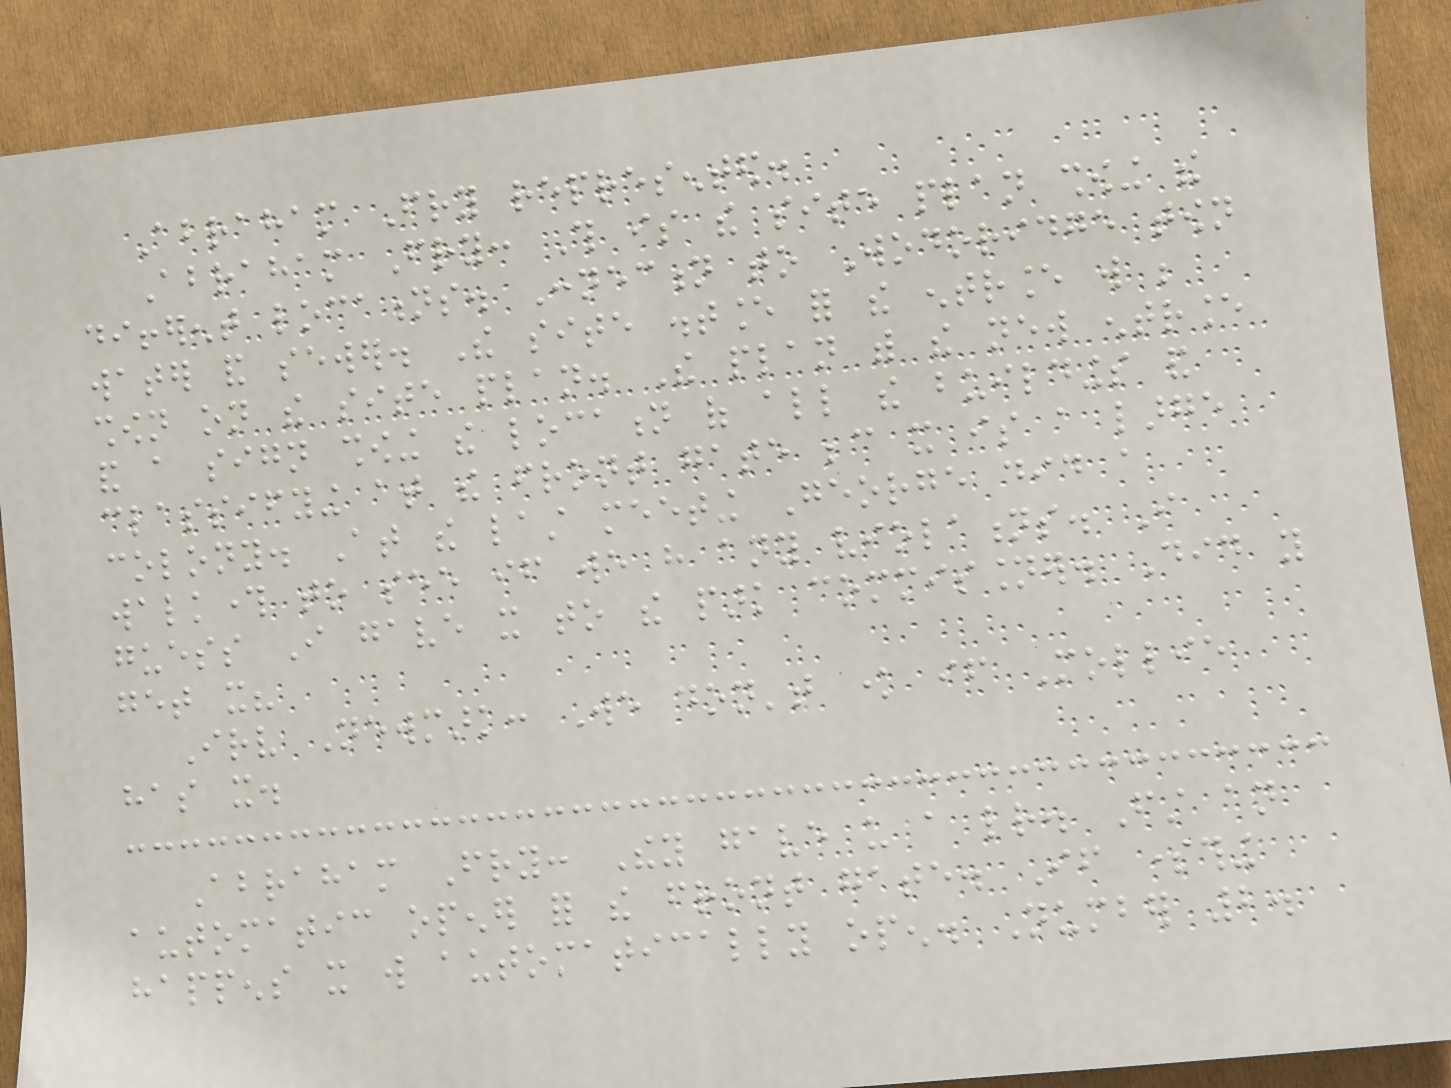Abraham Fry represented.
Abraham Fry: This is the site plan showing the
different locations. Connection to Wodoridge town
water and sewer. The site distance for the entrance will be
shown on the site plan. The plan with the new entrance
and a sign showing the location of all the buildings and
classifying at the front gate because it is a large
colony. At the last meeting George did a
walkthrough to see if we have any violations. I
guess I gave it to the park commissioner. Did you
get it?
Irv Newmark: We don't know if Mollie
has it.
Abraham Fry: They gave us a letter. First an
automatic opener for the front gate. If something
happens it will automatically open. Number 2.
